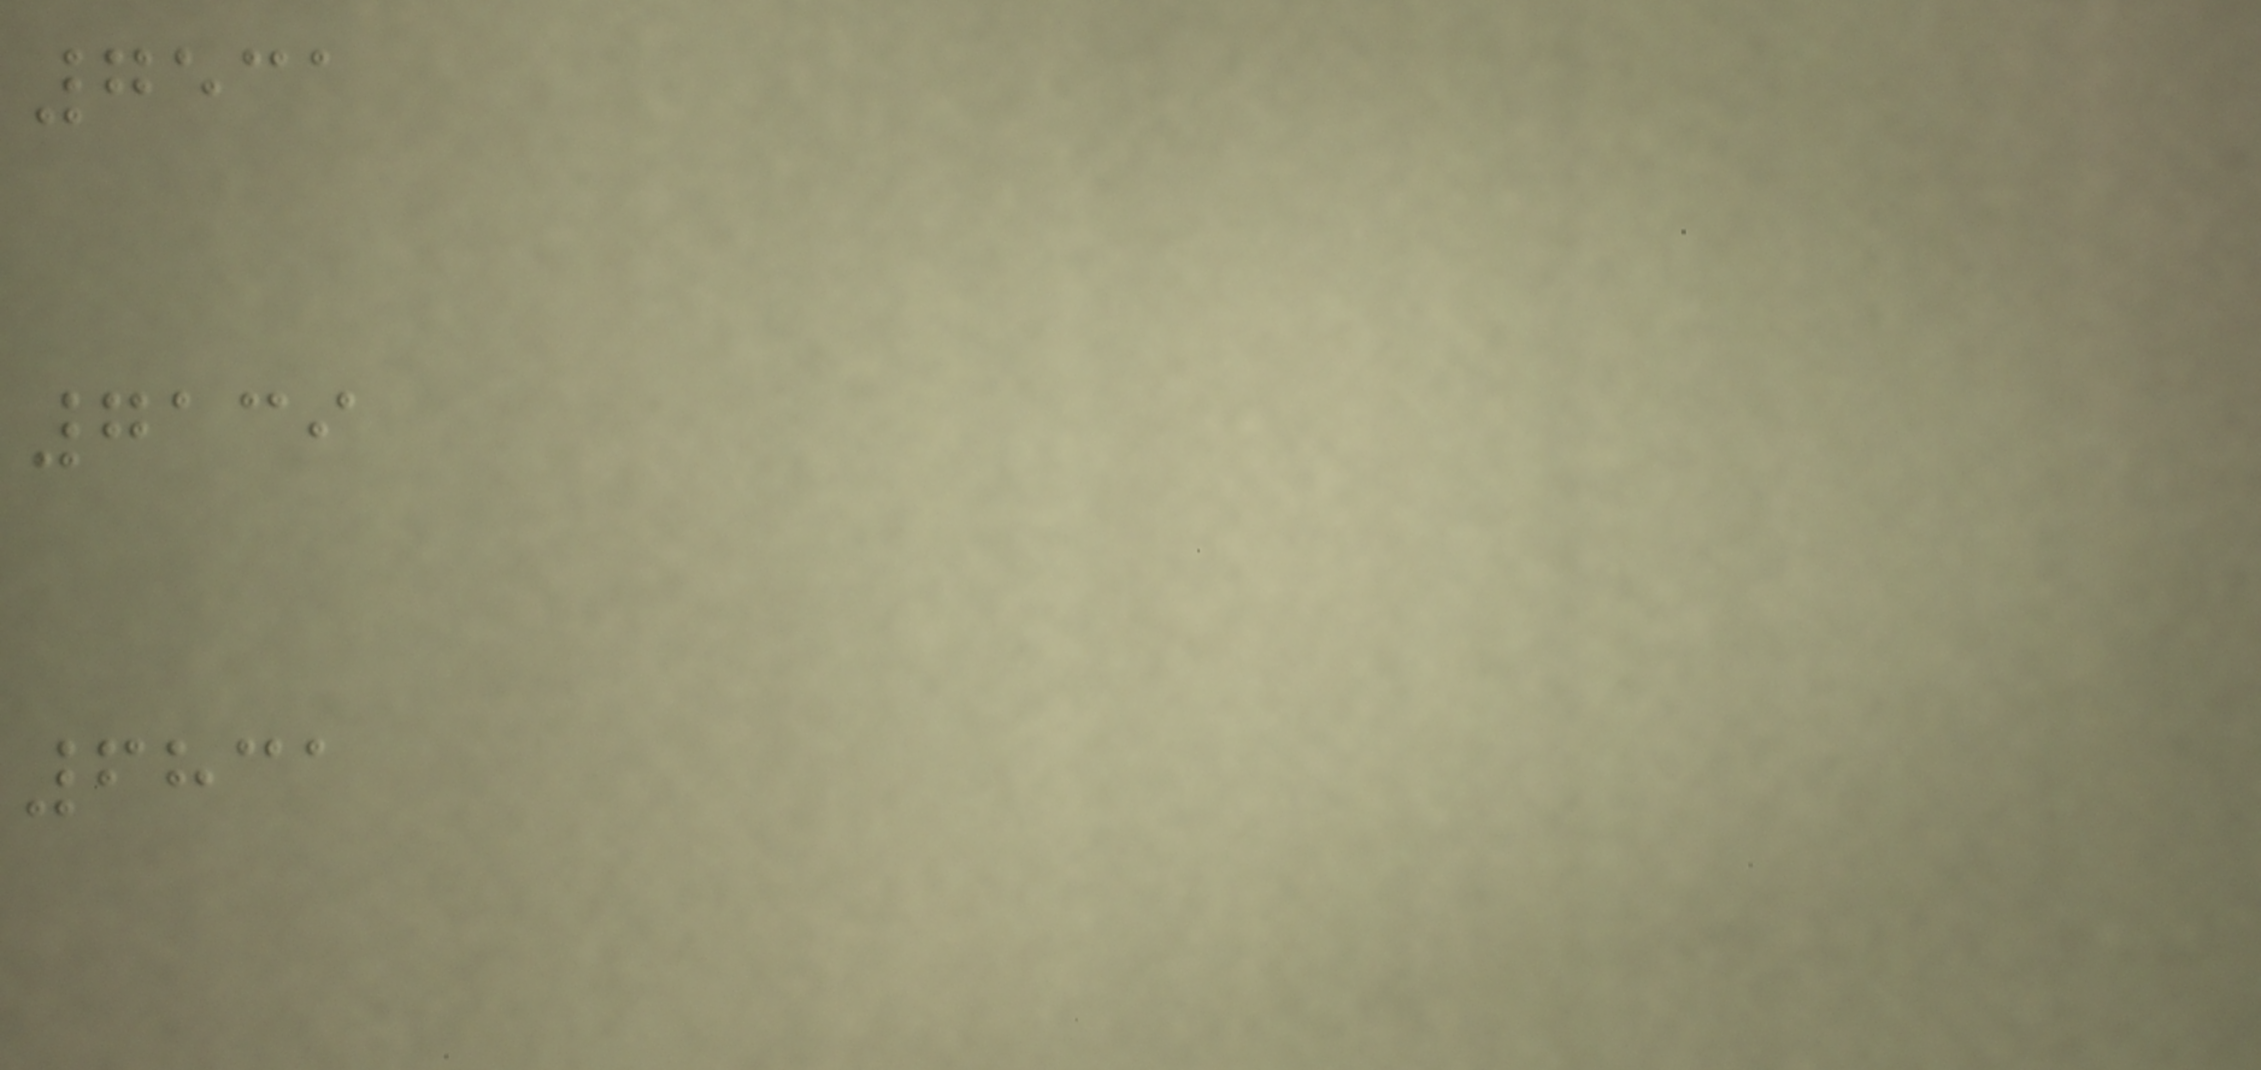7531
7139
6831
